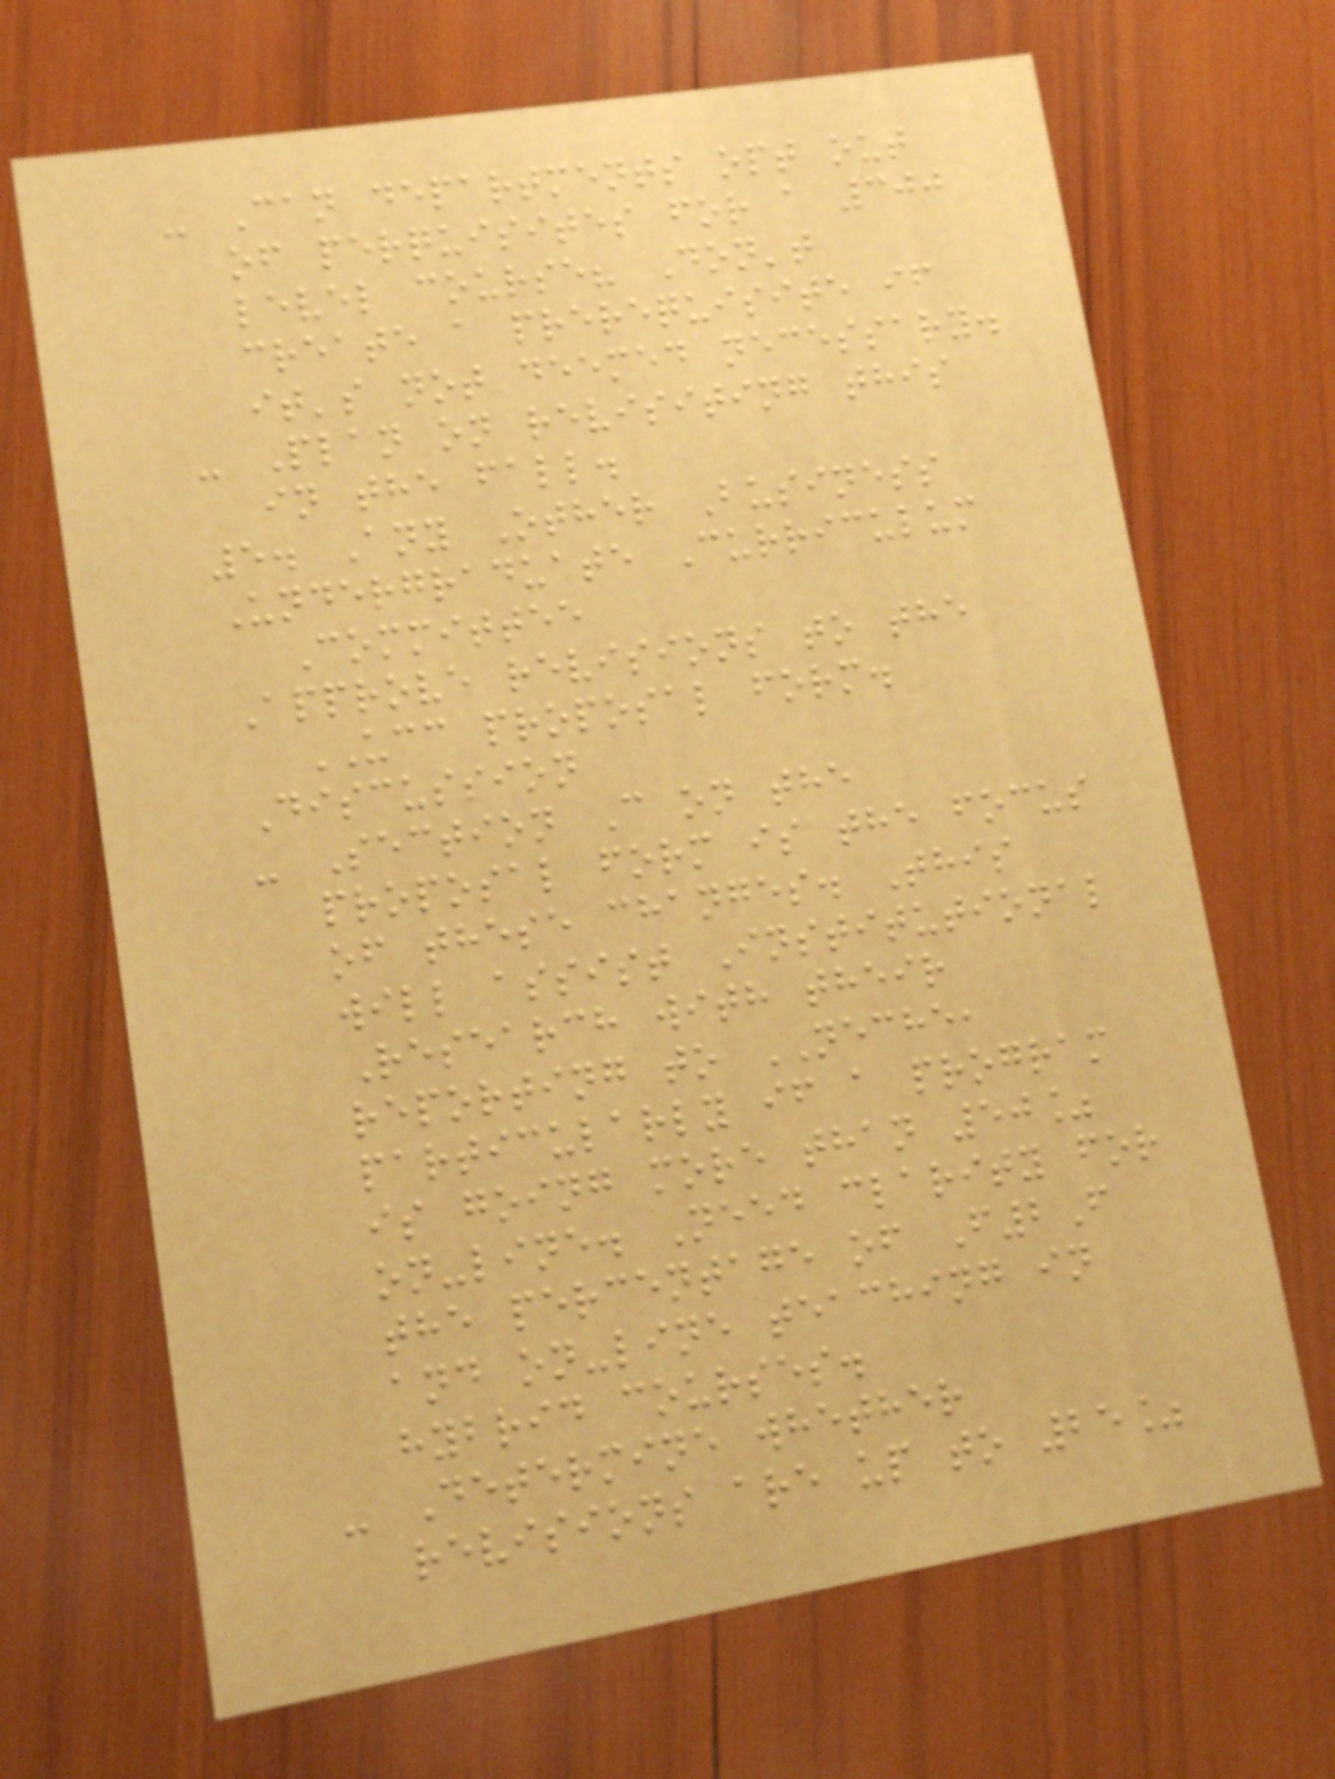- Can departments opt out
of perquisites for a 300
level course? Don't
create a prerequisite if
it's not deemed necessary.
- Plan on revisiting this
in the fall.
5. Any Other Business
Undergraduate Curriculum
Committee
Approve revisions to the
UCC proposal form.
Discussion
- Section C on the
proposal form is the focus
of these changes. This
will assist Institutional
Research with their
reporting to NECHE,
particularly if a program
is going more than 50%
on-line. Need clarity for
the percentage of F2F
and on-line teaching in
hybrid courses.
- Determine whether
revisions are up to 25%
